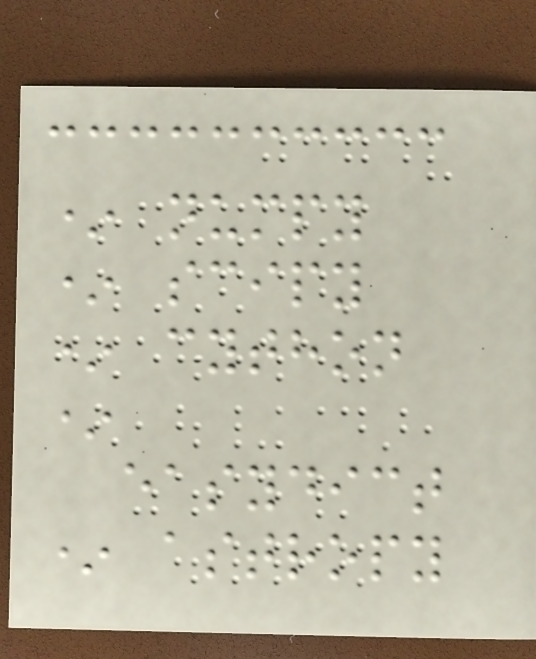* numpy
* scipy
* cython
*
easydict
* astropy
